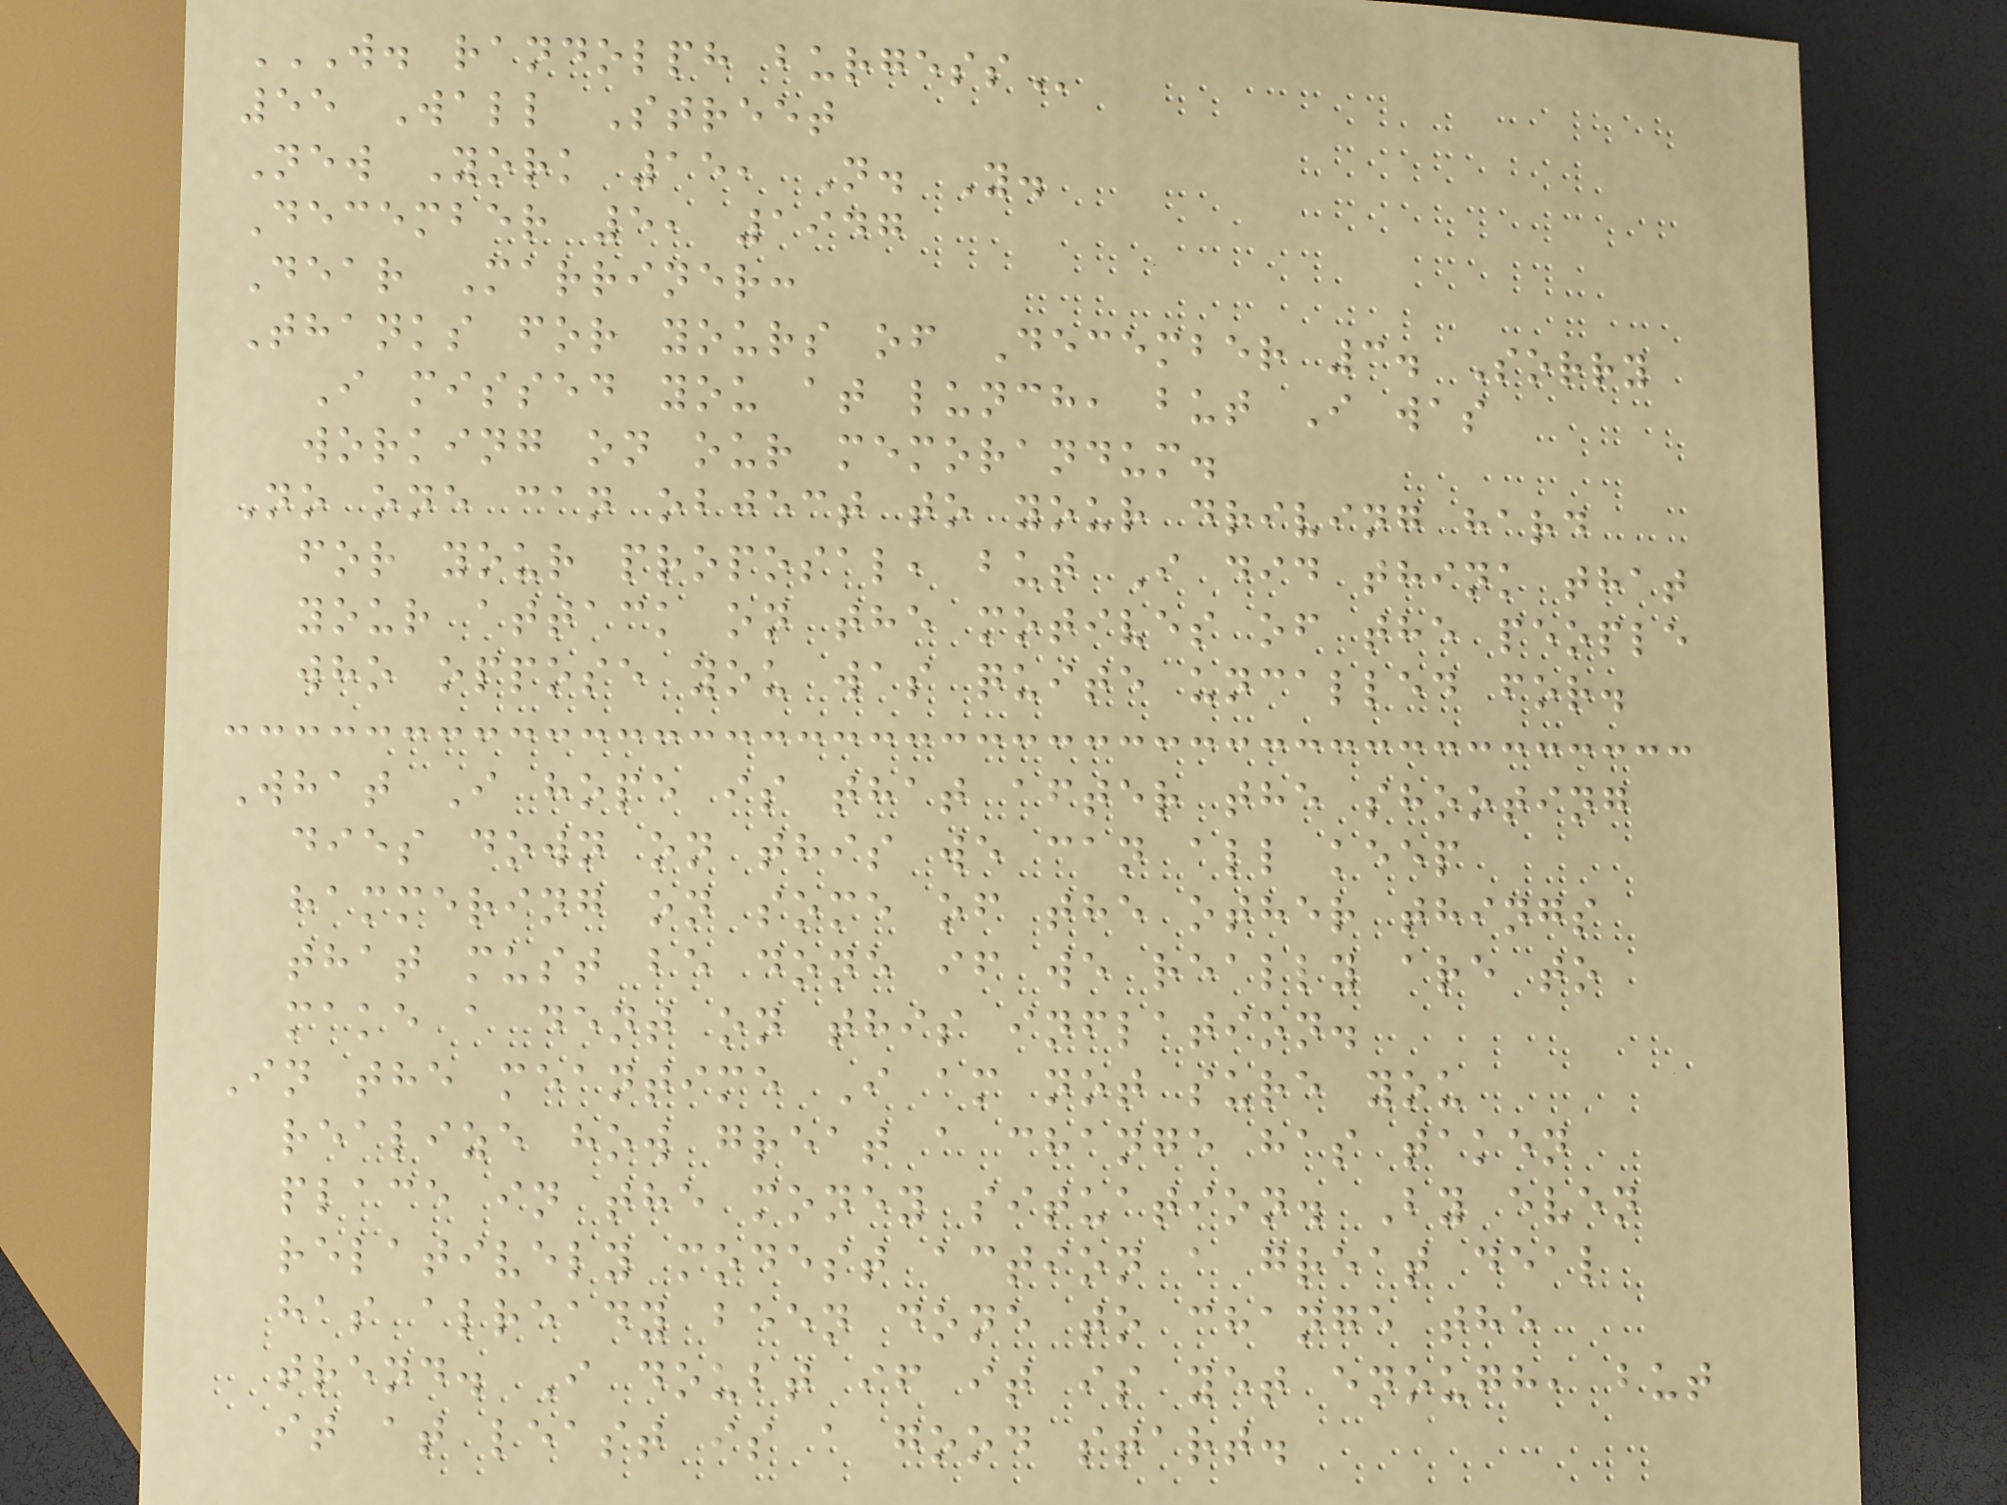W. RANDOLPH BURGESS
55 Wall Street
New York 15, N. Y.
December 5, 1947
Dear Marriner:
Thanks for yours of December 3. Sorry
I missed you at lunch, but I was
working on our memorandum.
No one can object to your driving hard
for your proposal, but I did think that
your attack on the motives of the people
who oppose you was quite uncalled for.
What I hope is that after the shooting
dies down on this we can all keep
hammering on some of the other things
that must be done if we really are to
make a dent on this inflation.
In the meantime I am not sure you
realize how great a change has taken
place in the money situation. By even
relatively modest action a great deal
has already been done to change the
trend. I doubt if it is yet enough, but
it at least is a good start.
